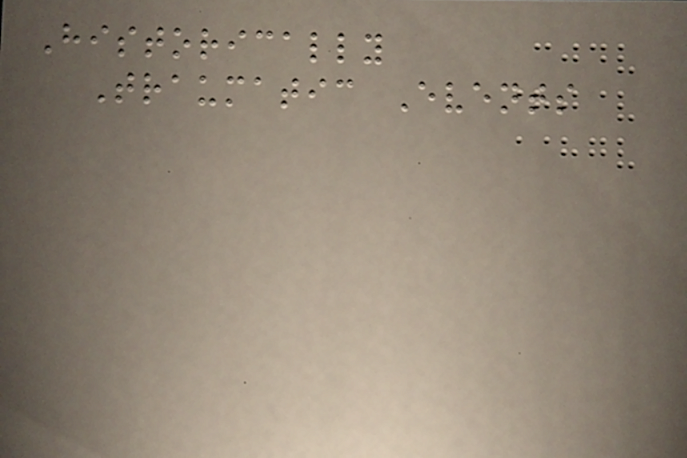Historically
Traumatic Events
